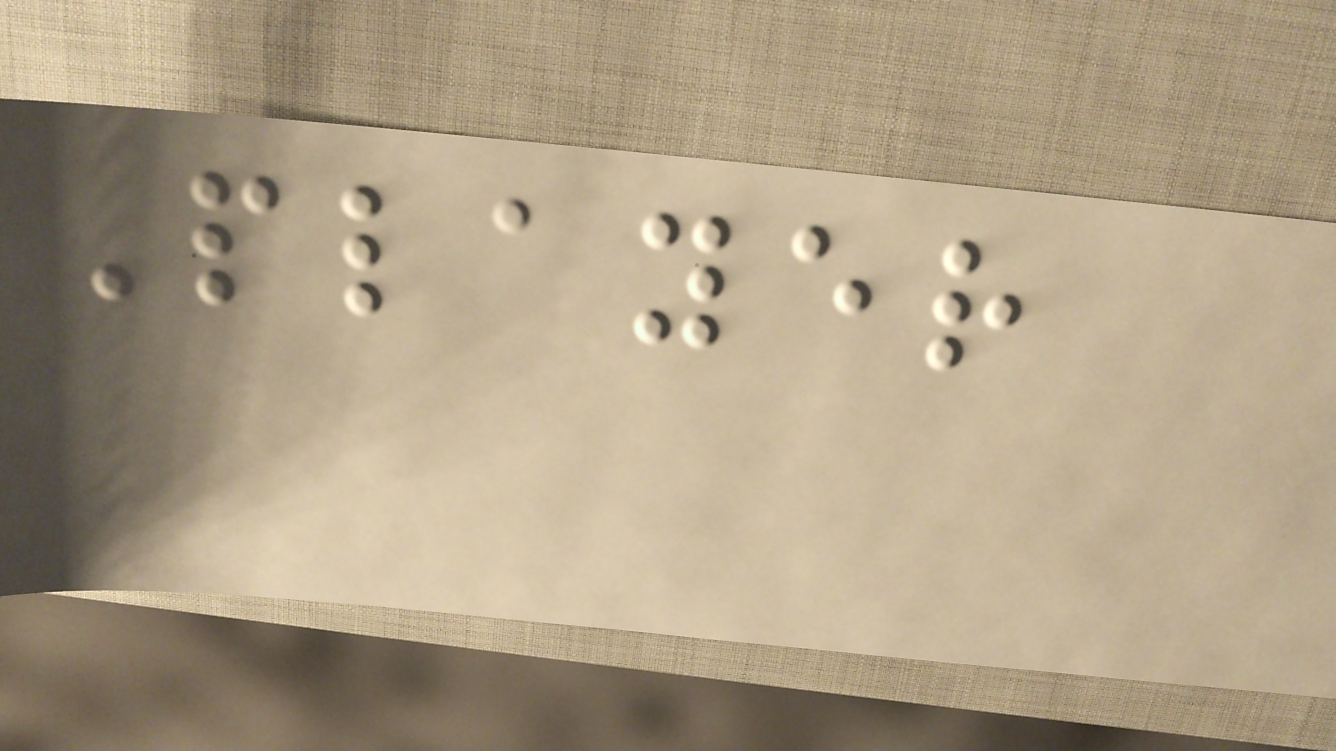Player
